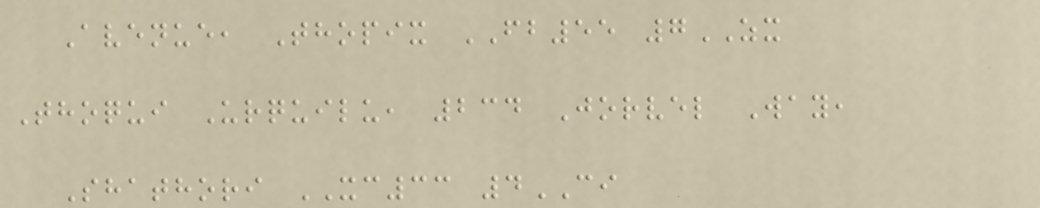Avenue, Thopix FB55 7ZX
Thoqui Urquilu, 234 Jorvel Way,
Shathori XC33 4CI
